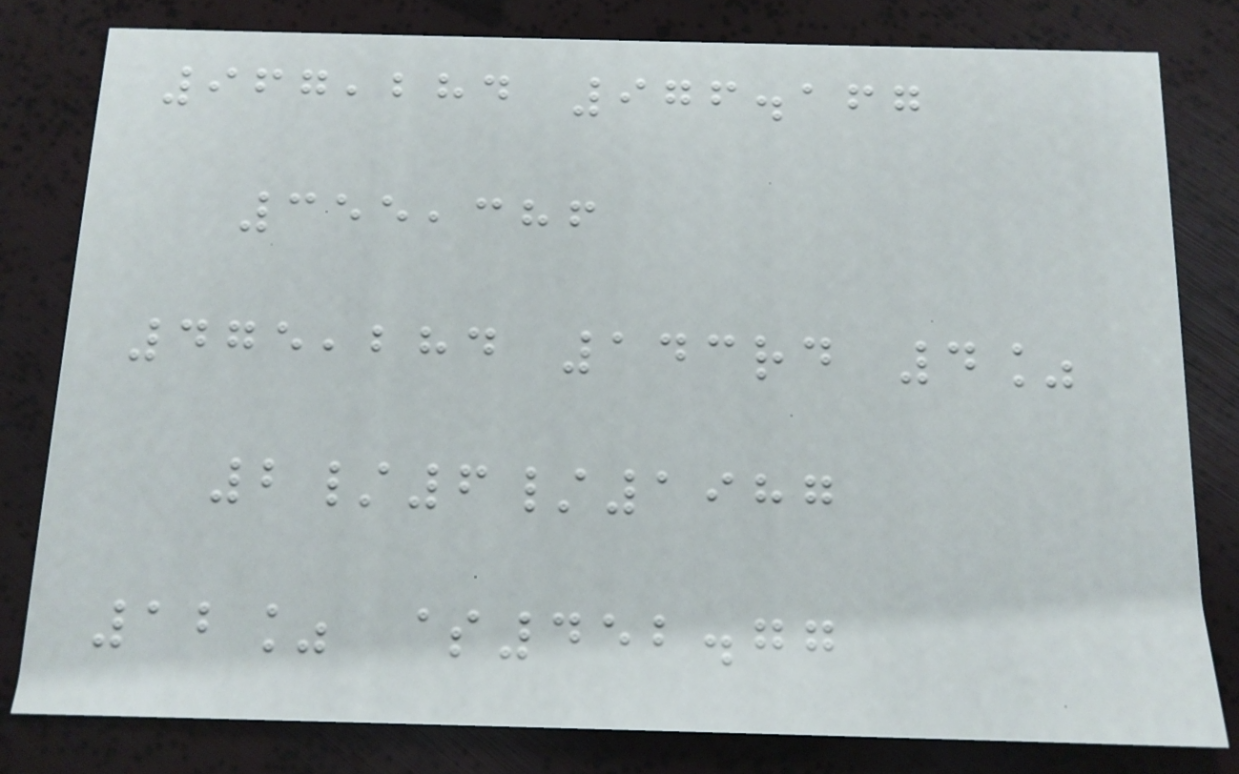967,284 976.167
355,386
475,284 143rd 4%
2/6/1987
12% $452.77
